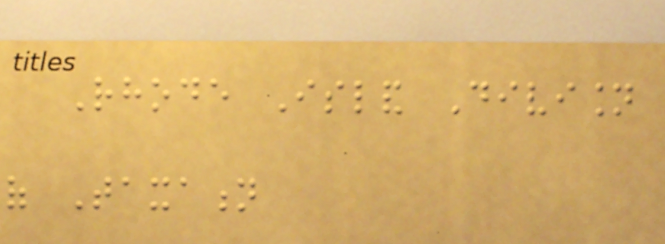Rhode Island Division
of Taxation
